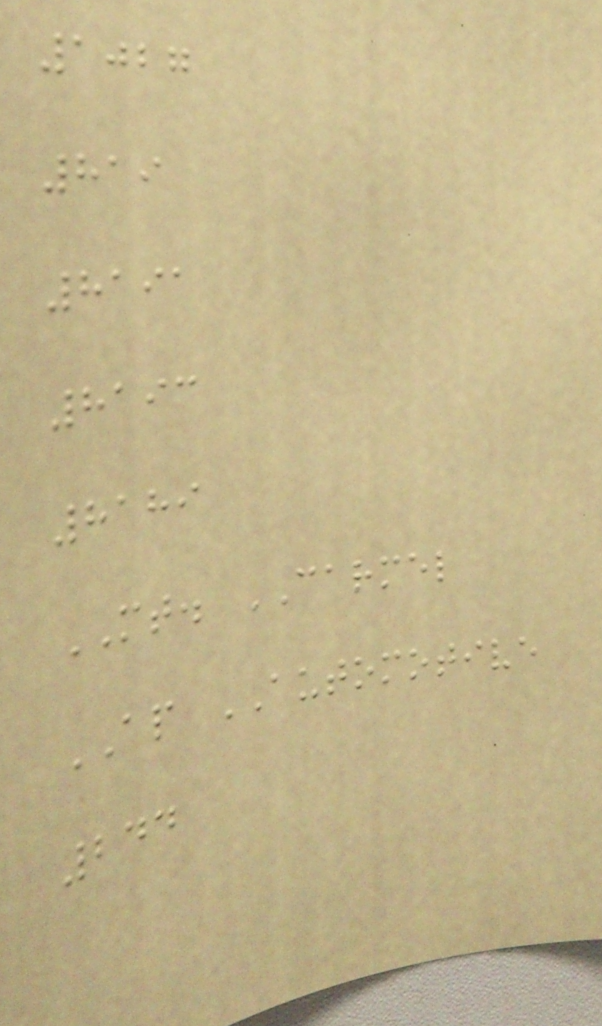1027
819
8191
8193
8189
MT. CARMEL
AP AUTOMOTIVE
244
